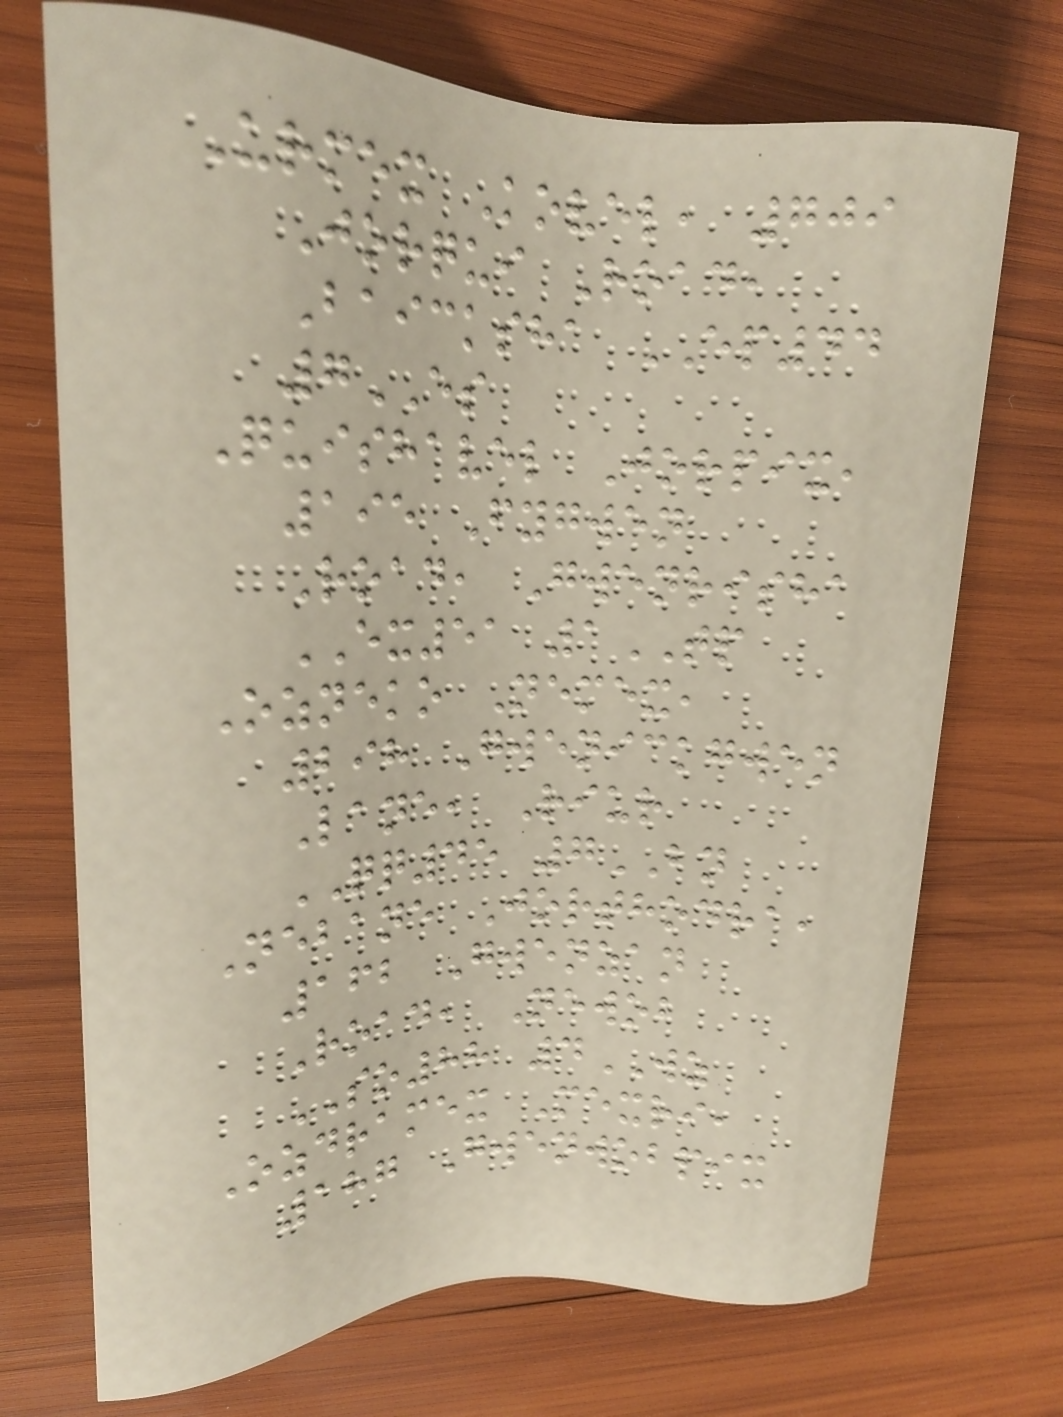Urmex Kovel, 709
Jorqui Road,
Baicksha EP44
7ES
Quishavel Jorpix,
195 Fygwen
Road, Gwenrisha
EX51 1TP
Ozneko Nemex,
298 Gwenickgwen
Lane, Riur
QQ45 7BN
Nebane Jorthodra,
162 Gwenzan
Road, Newob
SO88 4WZ
Ozdramex Mexri,
187 Gwenwobpix
